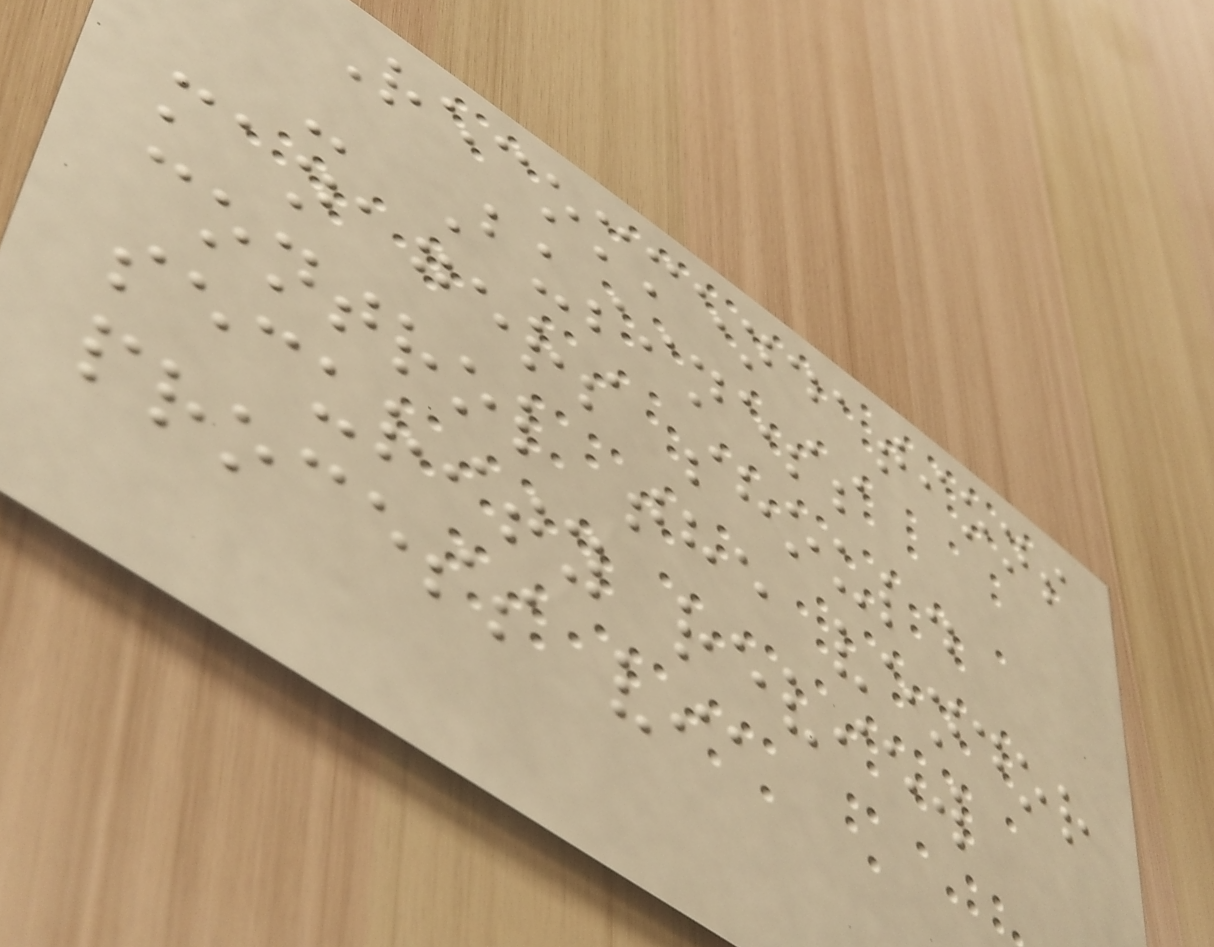Recommendations
- Business
managers should
control the vendor
security review
process via
